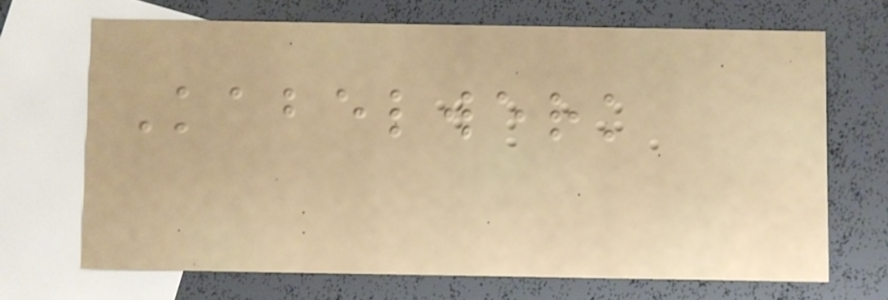Kabelwerk
